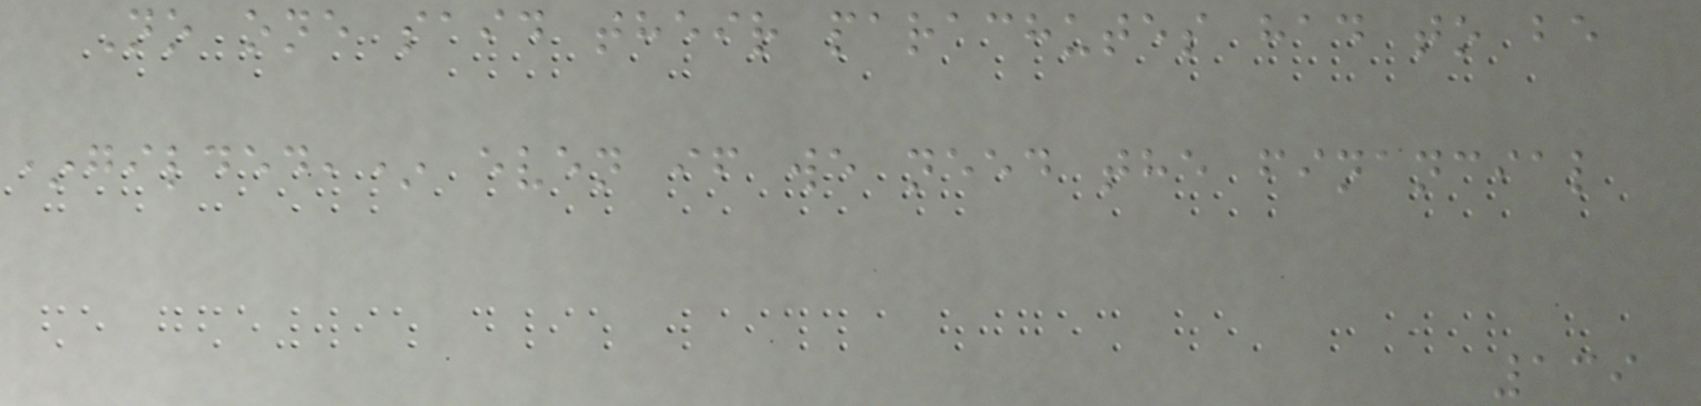No one said their parachutes had to be
*gilded,* even if we need the financial
139
